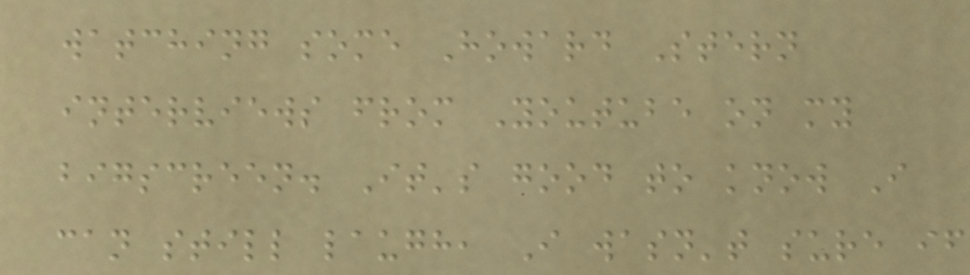watching some Howard Stern
interviews from Youtube on my
bigscreen. It's good to know I
can still laugh, I wasn't sure if
